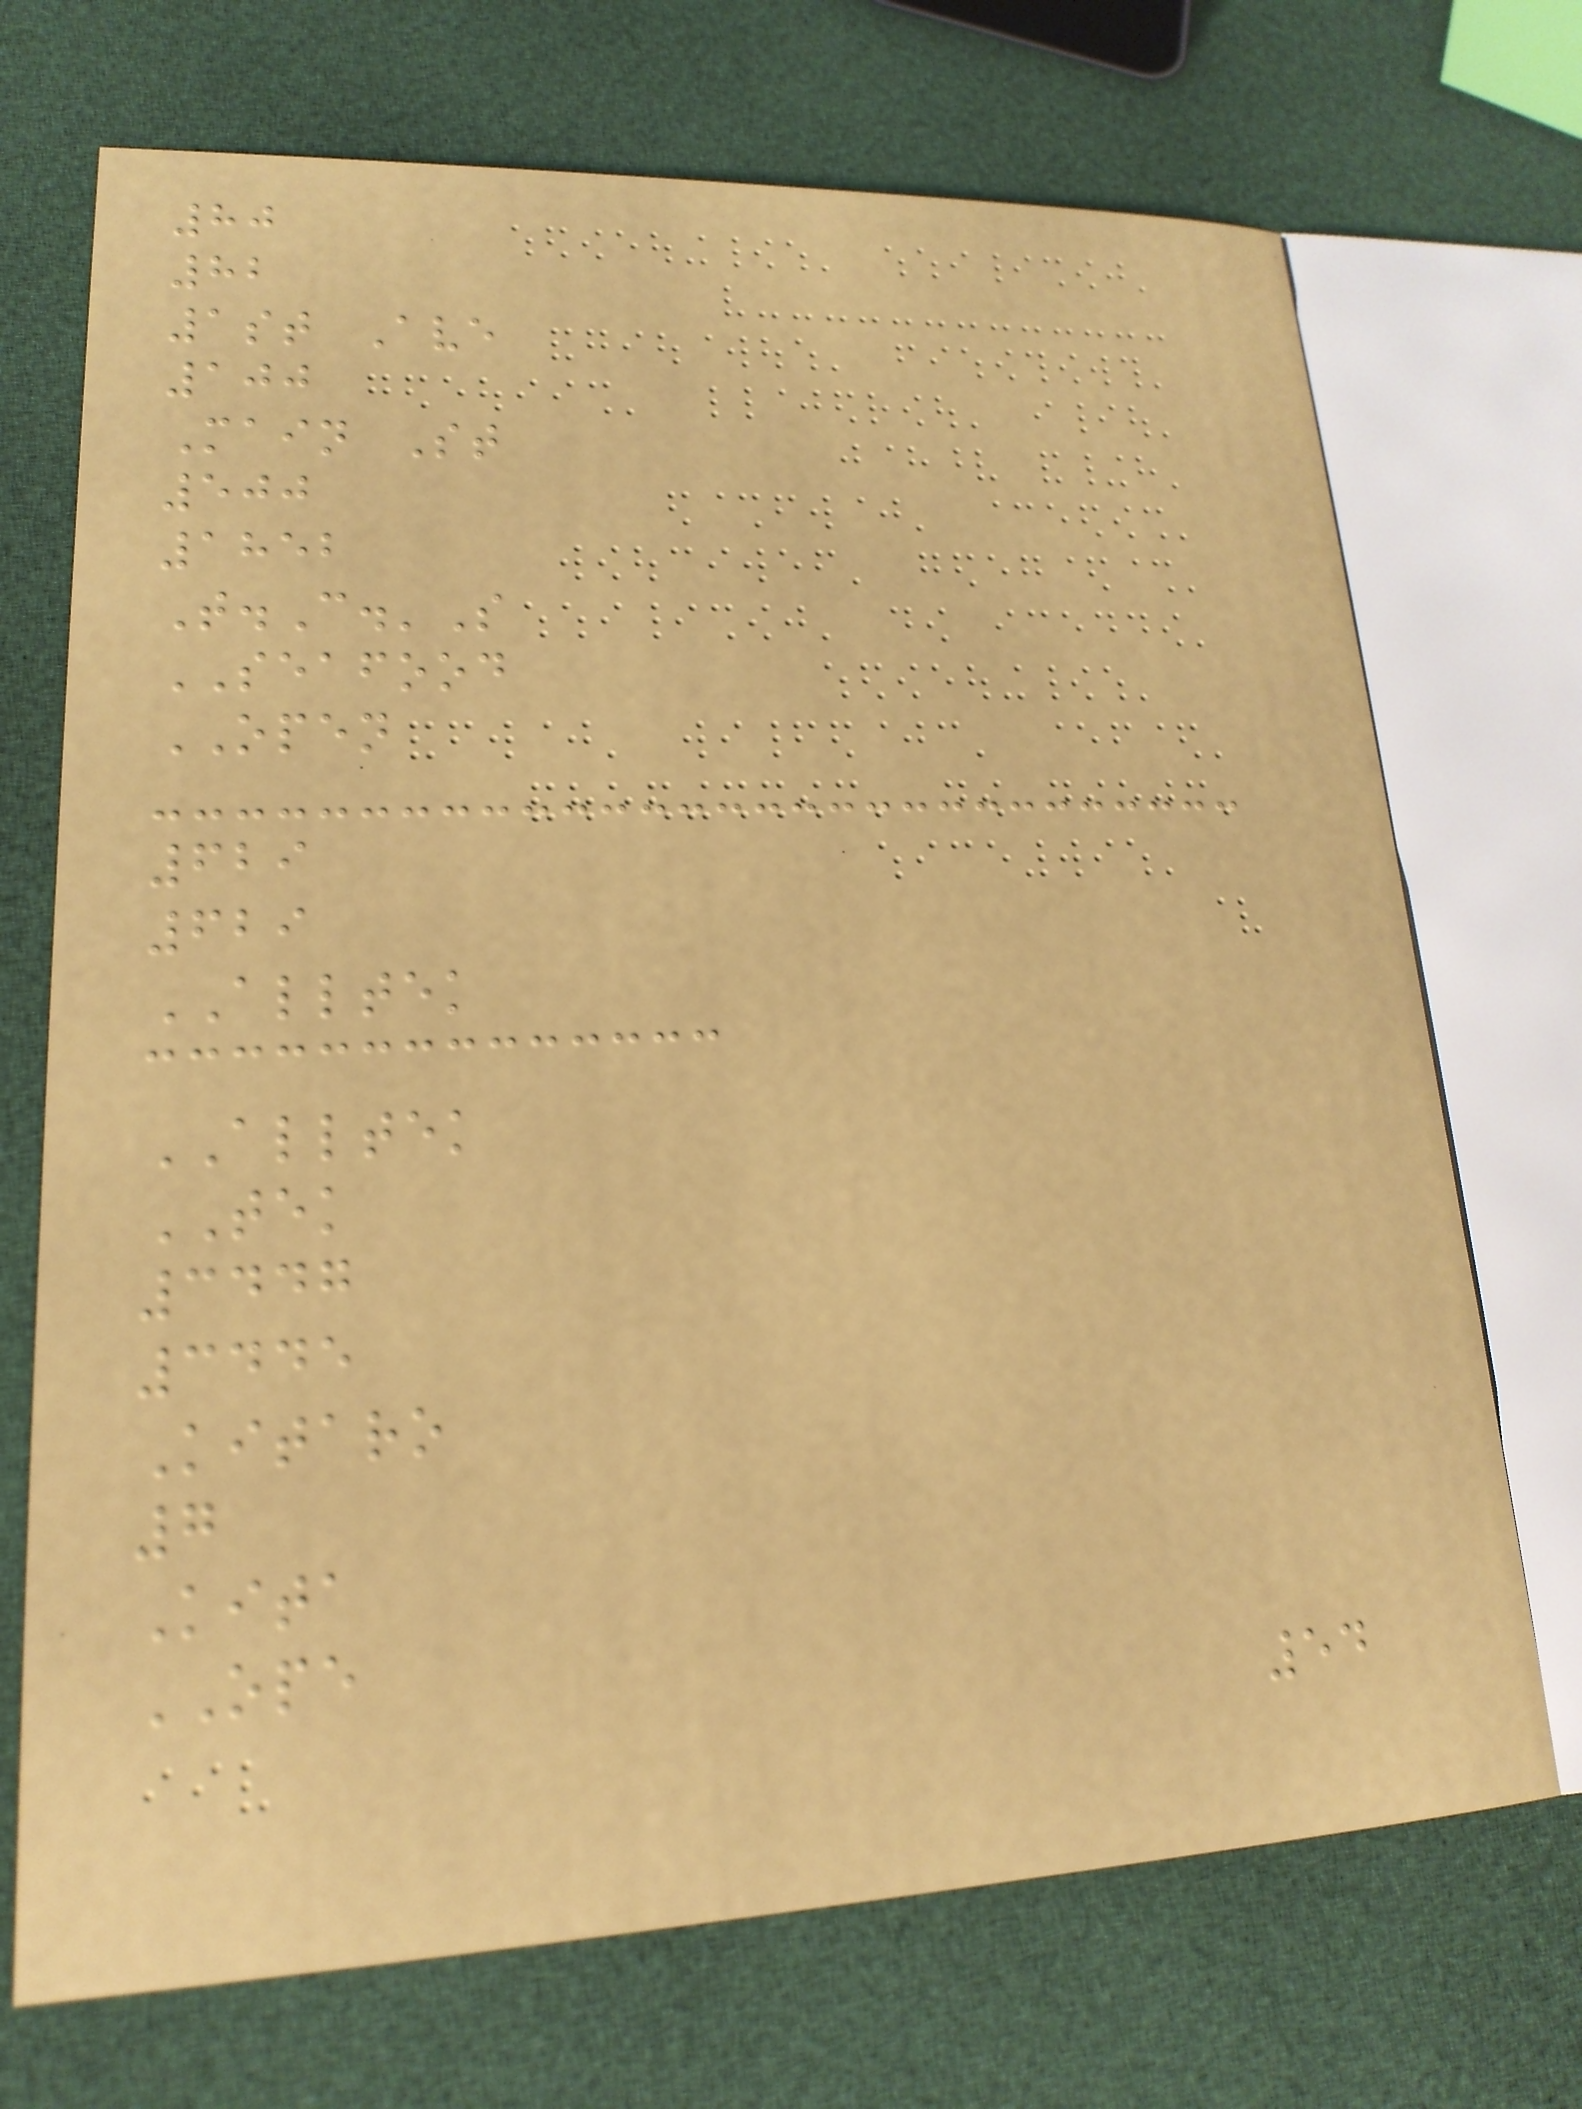80
82
1st Ave
100
Main St
500
1852
T.C.'S
SEAFOOD
OPEN
629
629
ALLTEK
ALLTEK
TEK
3447
3445
Kitaro
7
Kita
OPE
54
